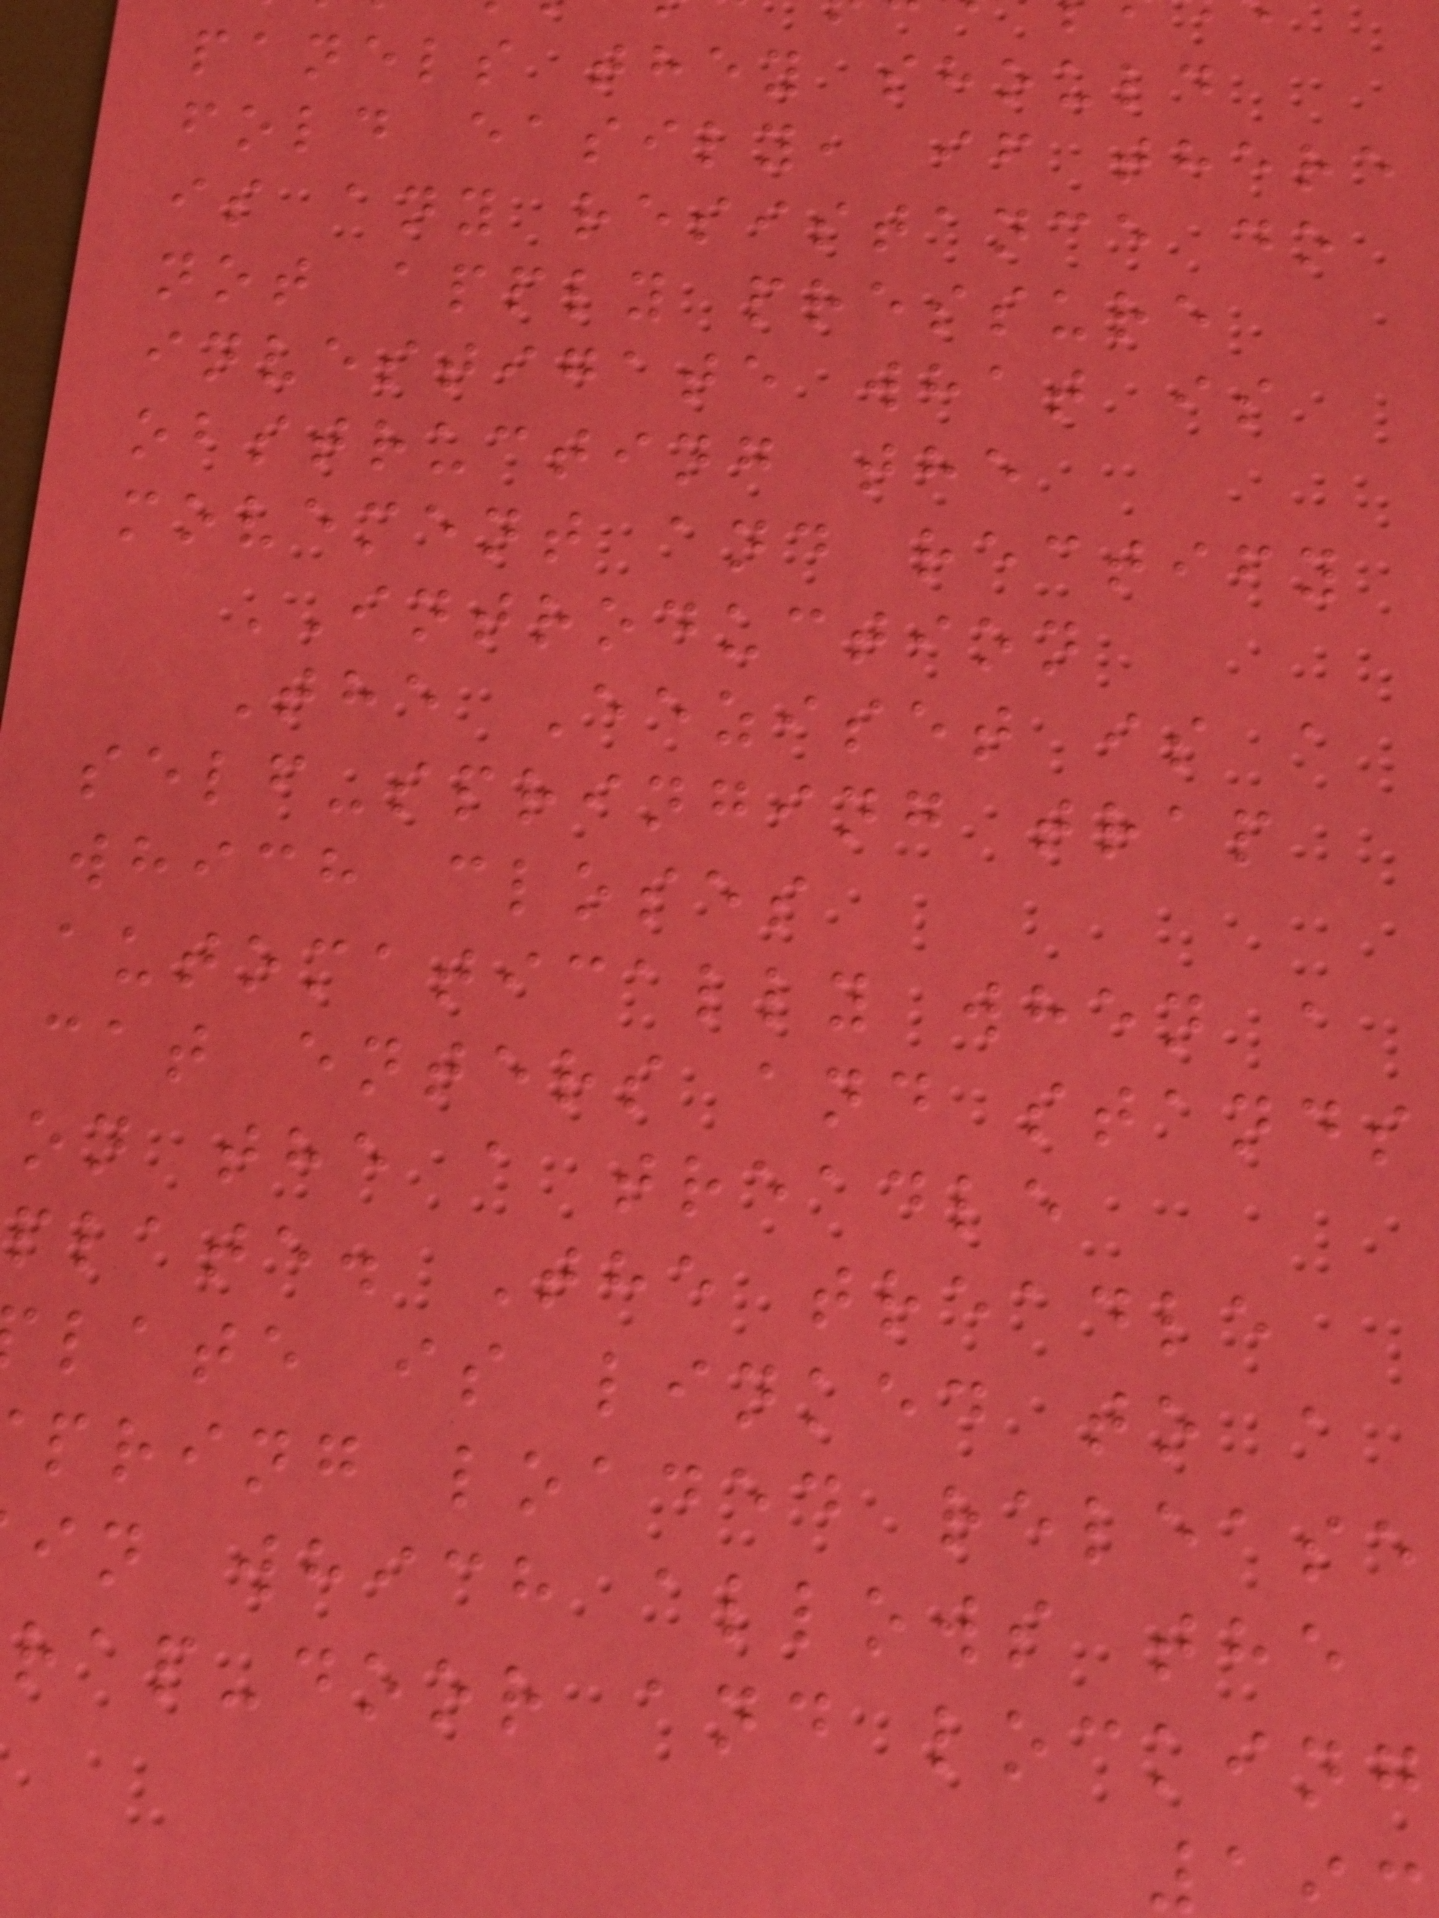panels they should
fold easily, if there
is any resistance do
not apply pressure
investigate what is
obstructing the
movement and rectify
INTRODUCTION
The Eeziset is a
self-springing trap
which closes
automatically when a
cat enters and stands
on the a treadle
plate. The treadle
late is linked to a
pring loaded release
in which allows the
rap-door and locking
